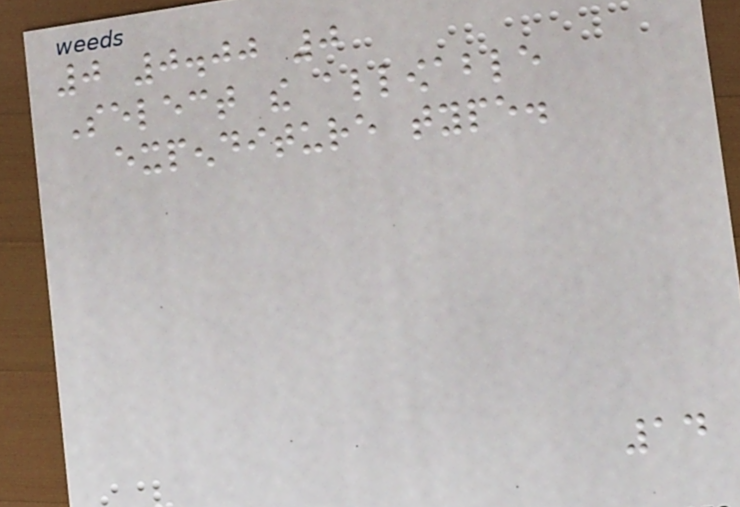0 0.00 0
Select the allowable
expenditure type.
14
